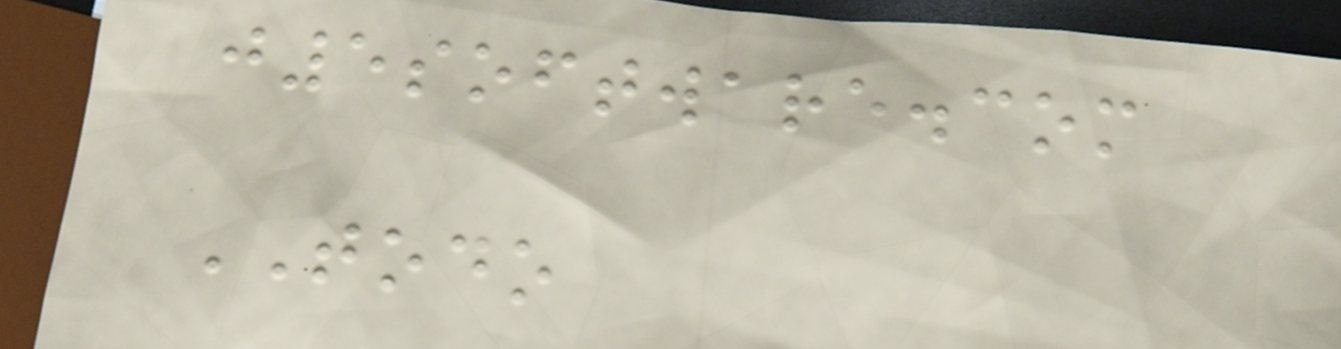j5software.com
TODO
